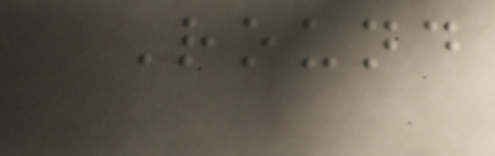Round
